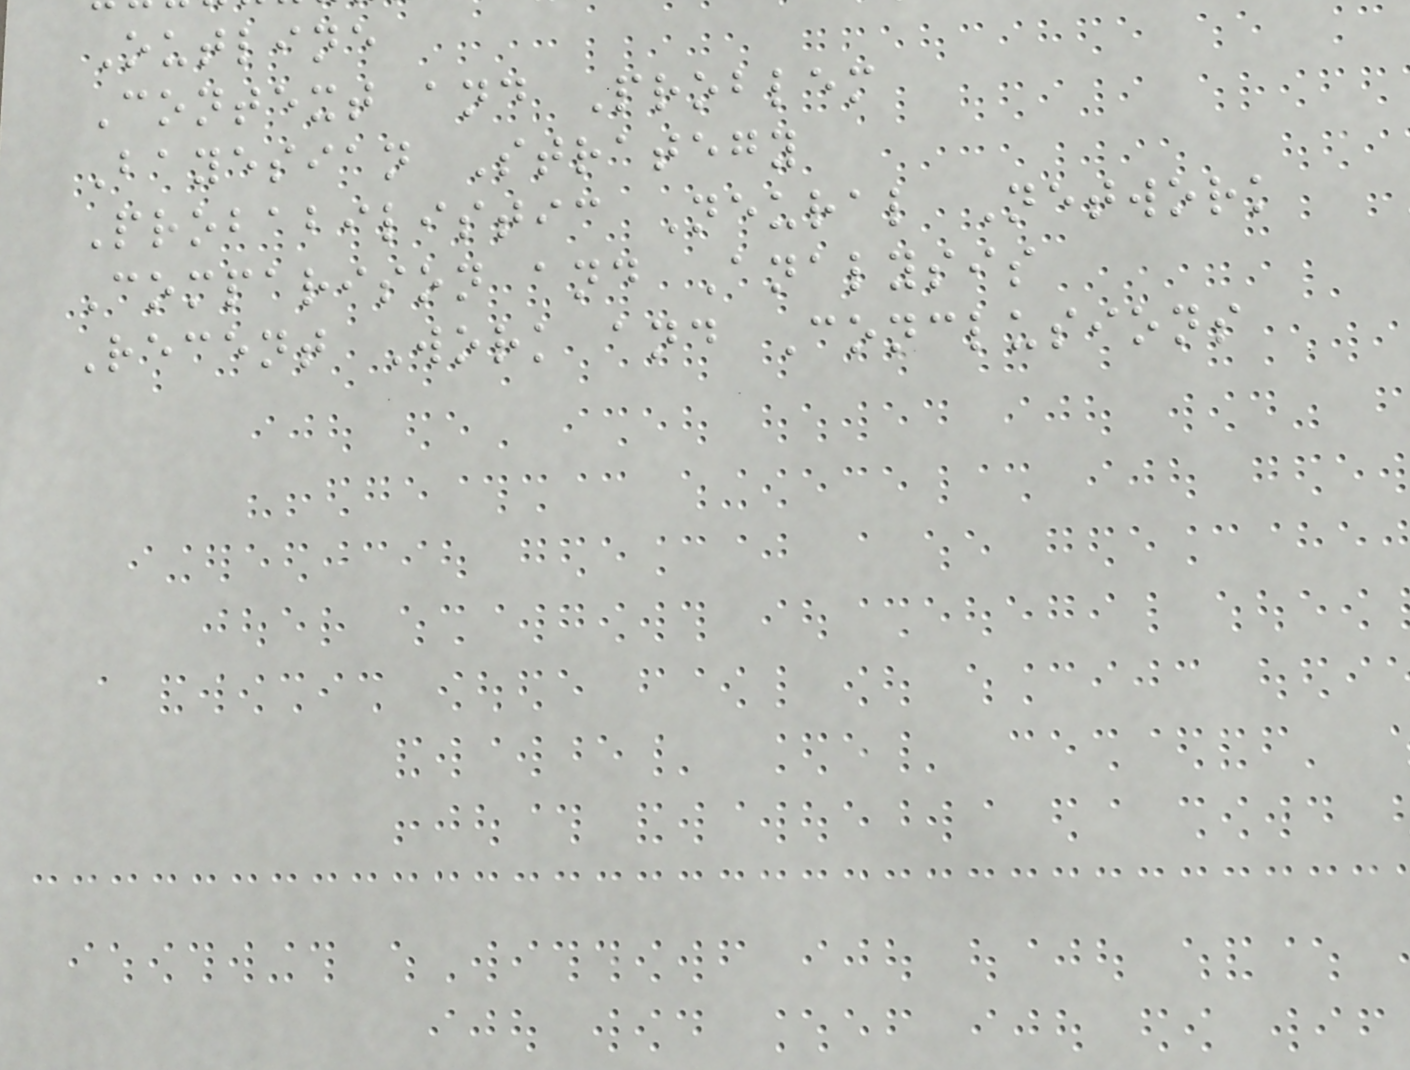Outline
Context and Problem
Bayesian Strategy
Probabilistic Neural Network
Comparison and Analysis
Recent Work and Conclusions
